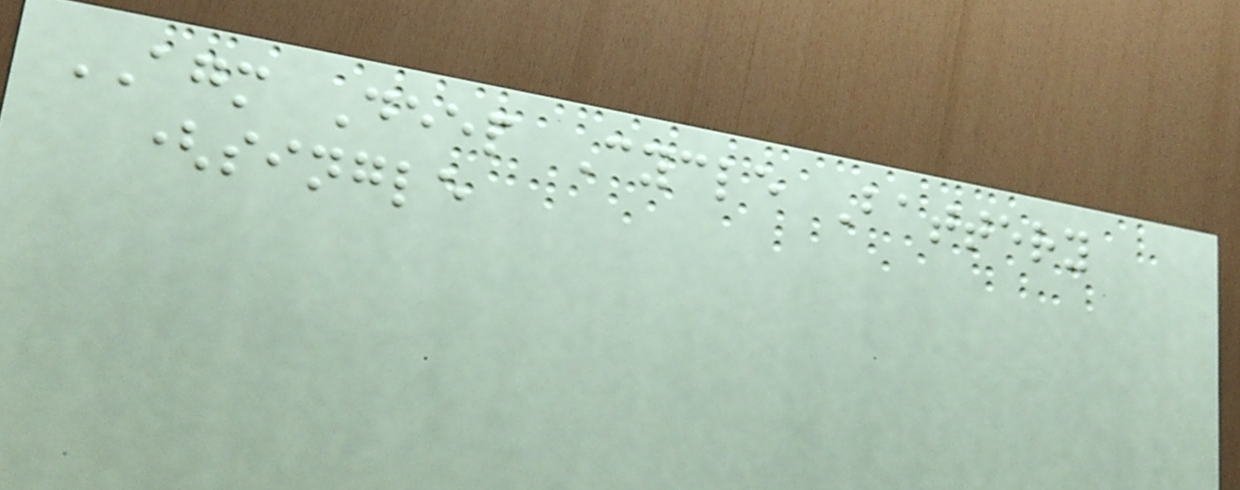AGM Deep Cycle Battery
(single
